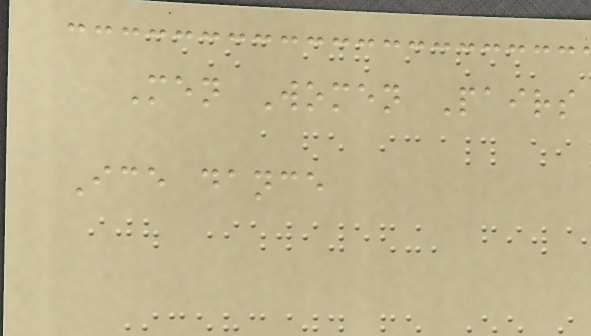Men Women Pairs
Ice dance
